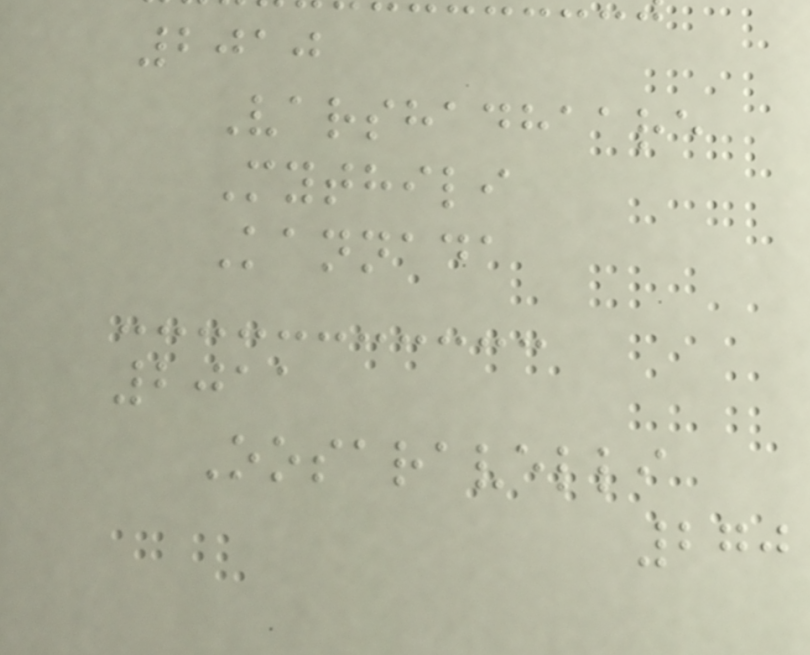2010
Varshadhaare
Mythili
Kannada
2011
Oosaravelli
270
